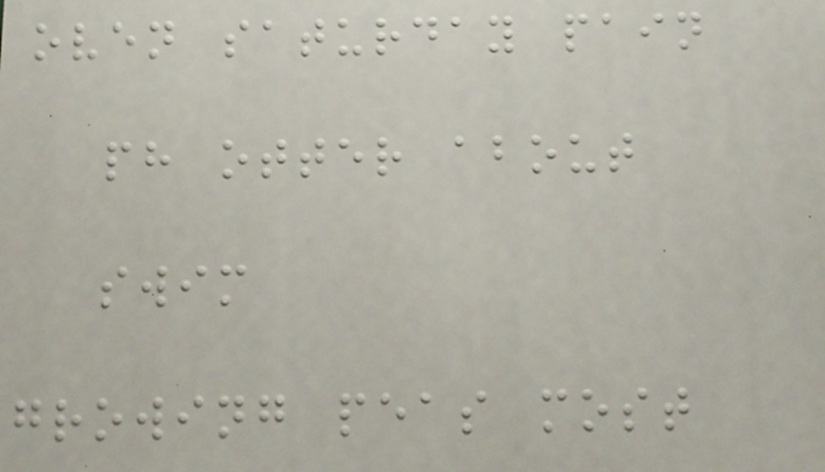oven saturday pain
ph otter about
swim
growing peas most
